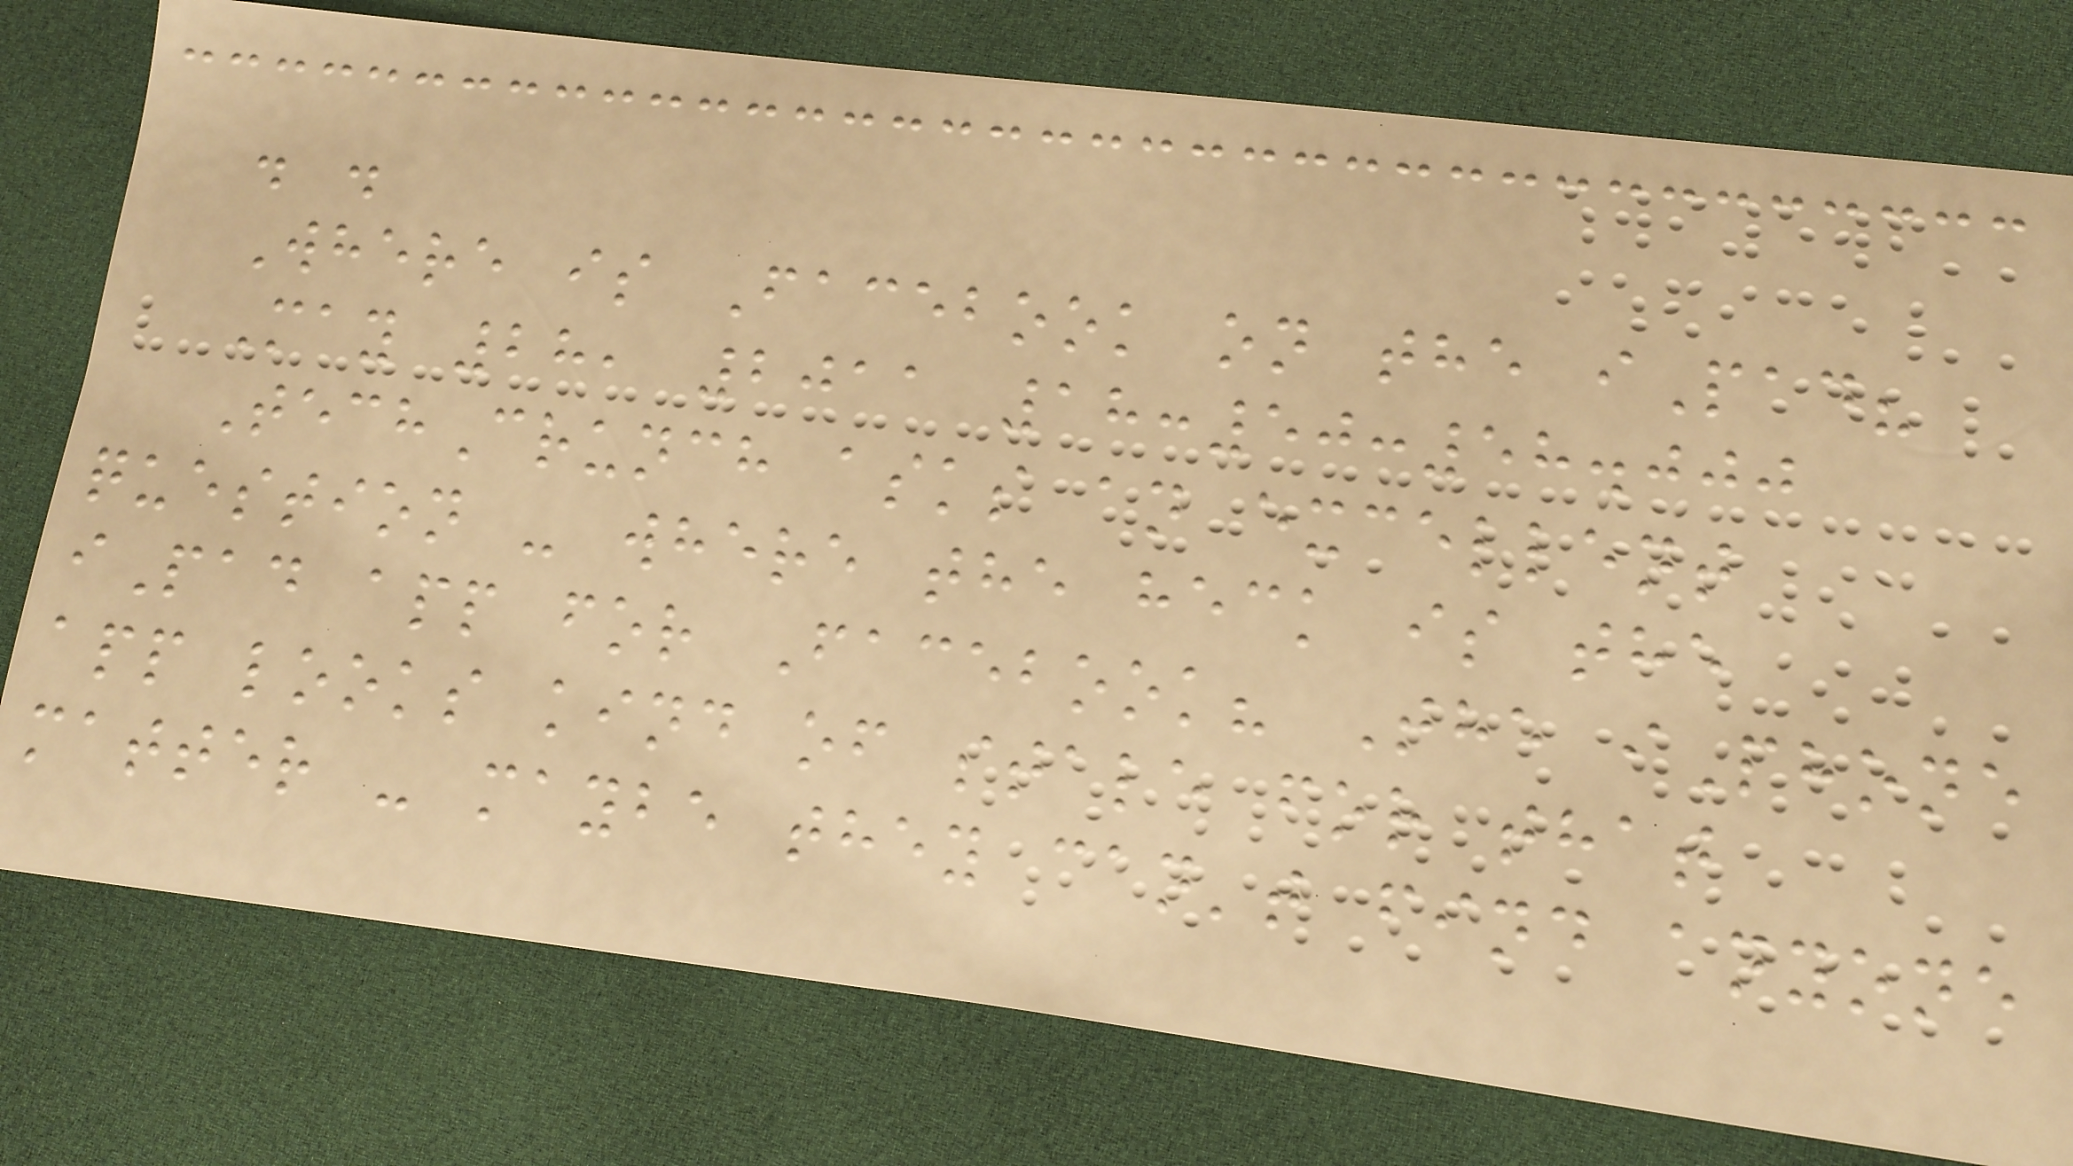. .
Where is Facebook on the iPad?
May 28, 2011 18:50:58.000
TechCrunch asks an excellent
question - where the heck is the
iPad app for Facebook? The iPhone
app looks kind of stale for that
matter - maybe they can't find anyone
